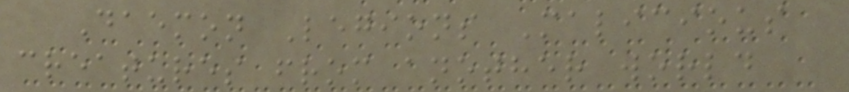Daemon Legions Malicious
creatures from another world
